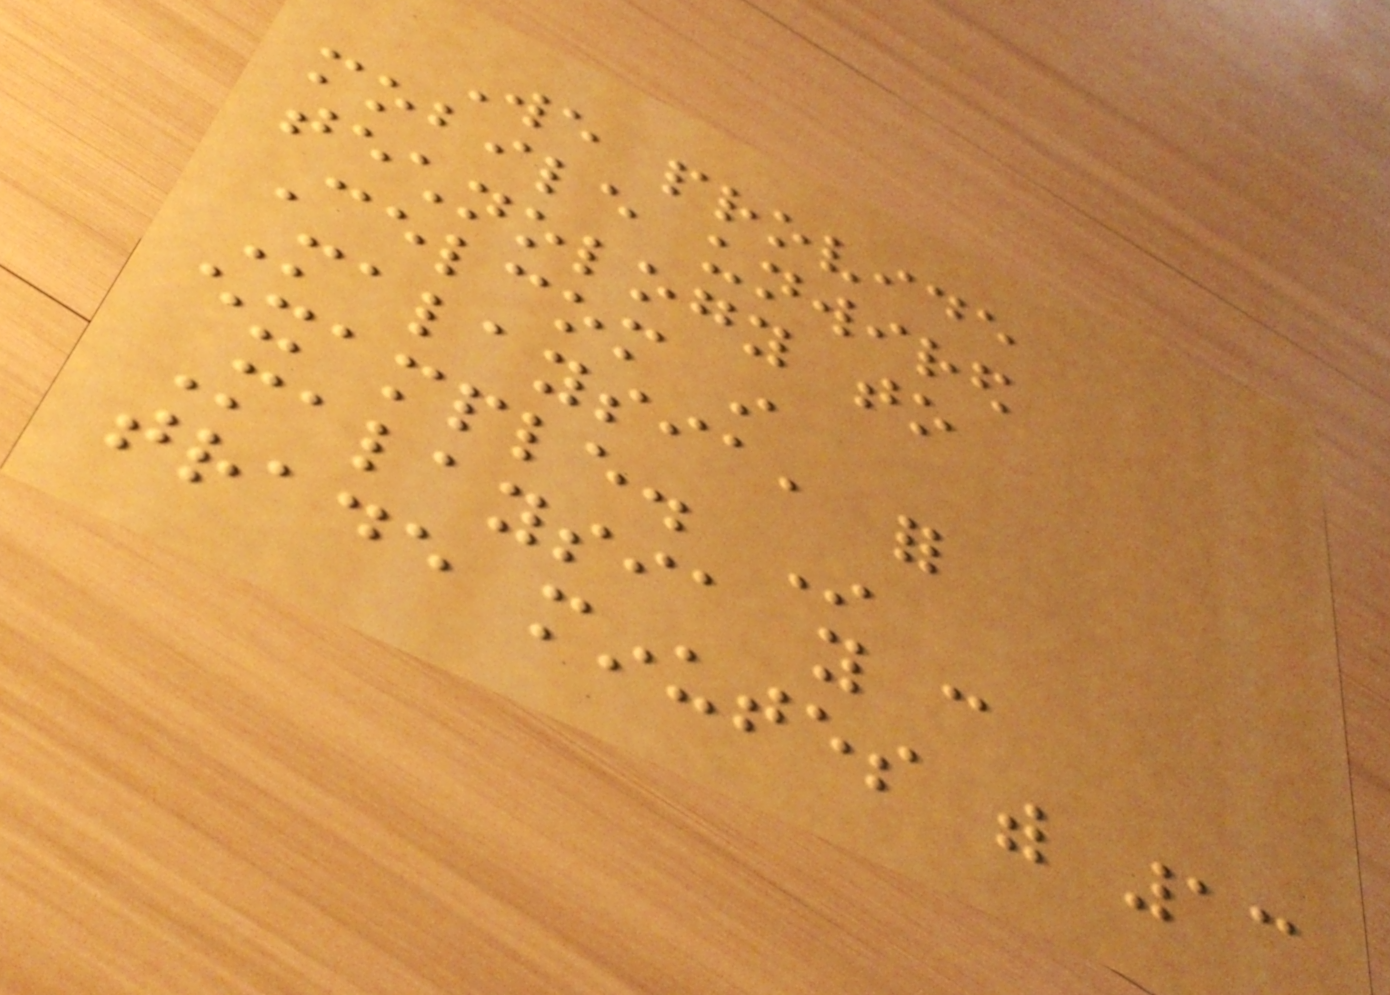We provide
mobile unwired
technology to
Celcom in
Malaysia, for
example. In
Malaysia you can
trade minutes with 13
